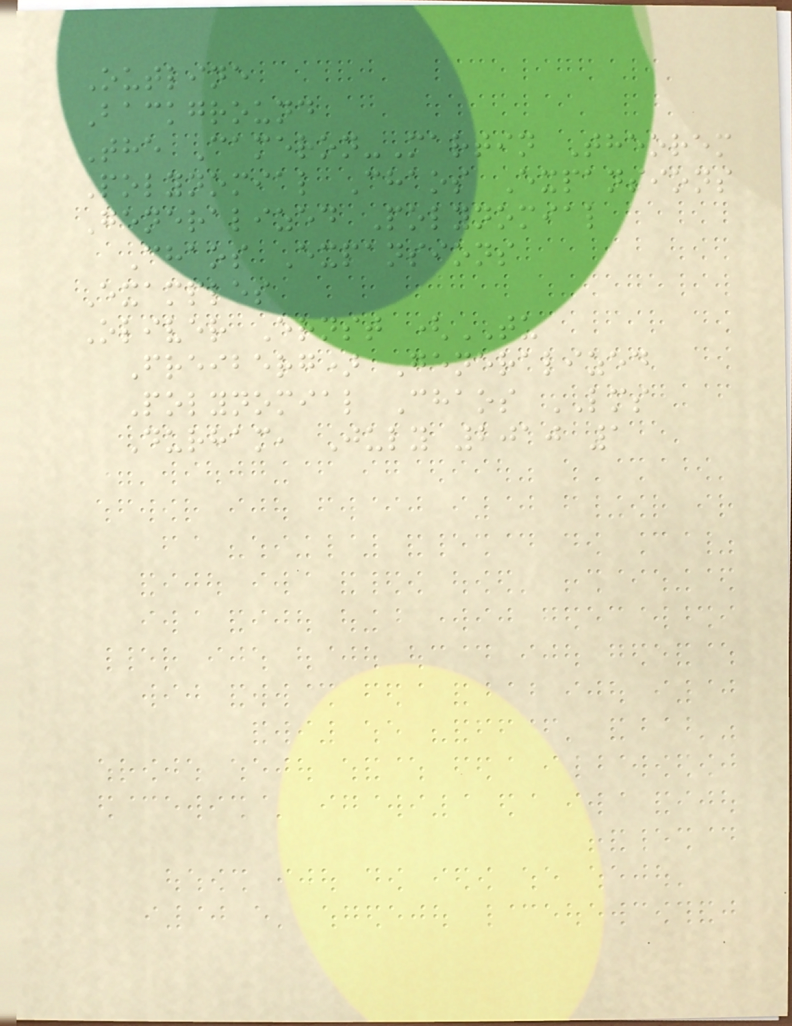Outline
Background
The Cameron-Martin Theorem
Polynomial Chaos Expansions
Generalized Polynomial
Chaos Expansions
Examples
Oliver Ernst (TU
Freiberg) Generalized
Polynomial Chaos LMS
Durham, July 2010 1
